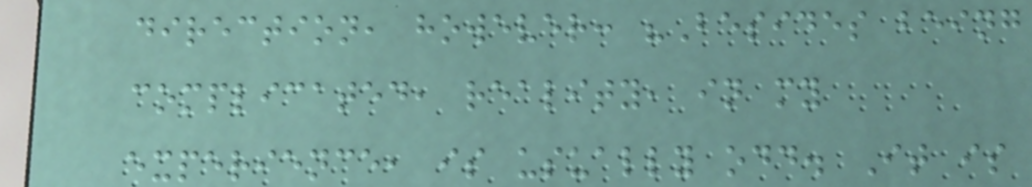direction, however: "Besides being
complicated, reality, in my
experience, is usually odd. It is
